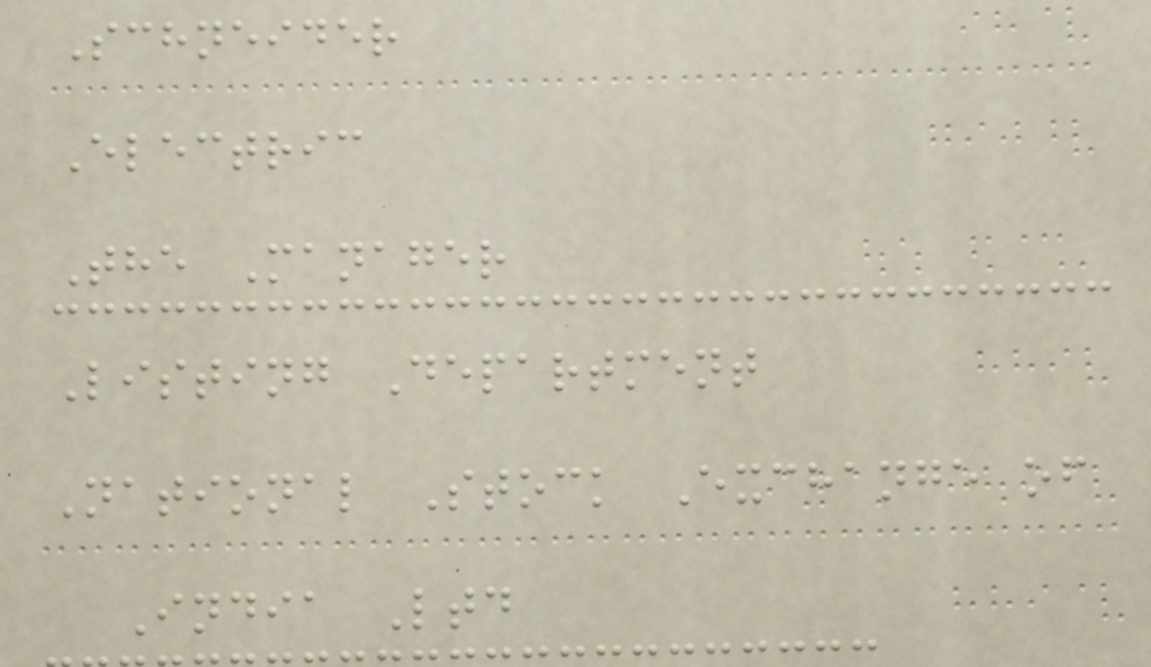Schneider
Electric
The Manager
Listing Department
National Stock Exchange of
India Ltd
